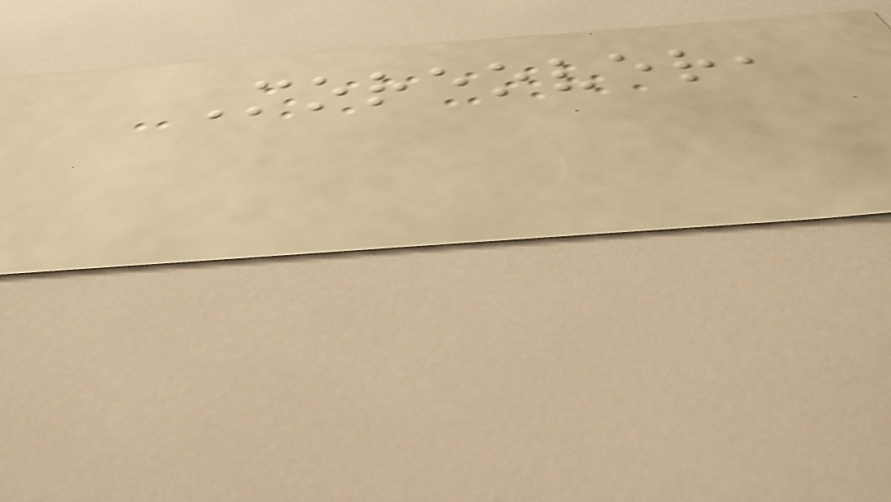Moreover,
